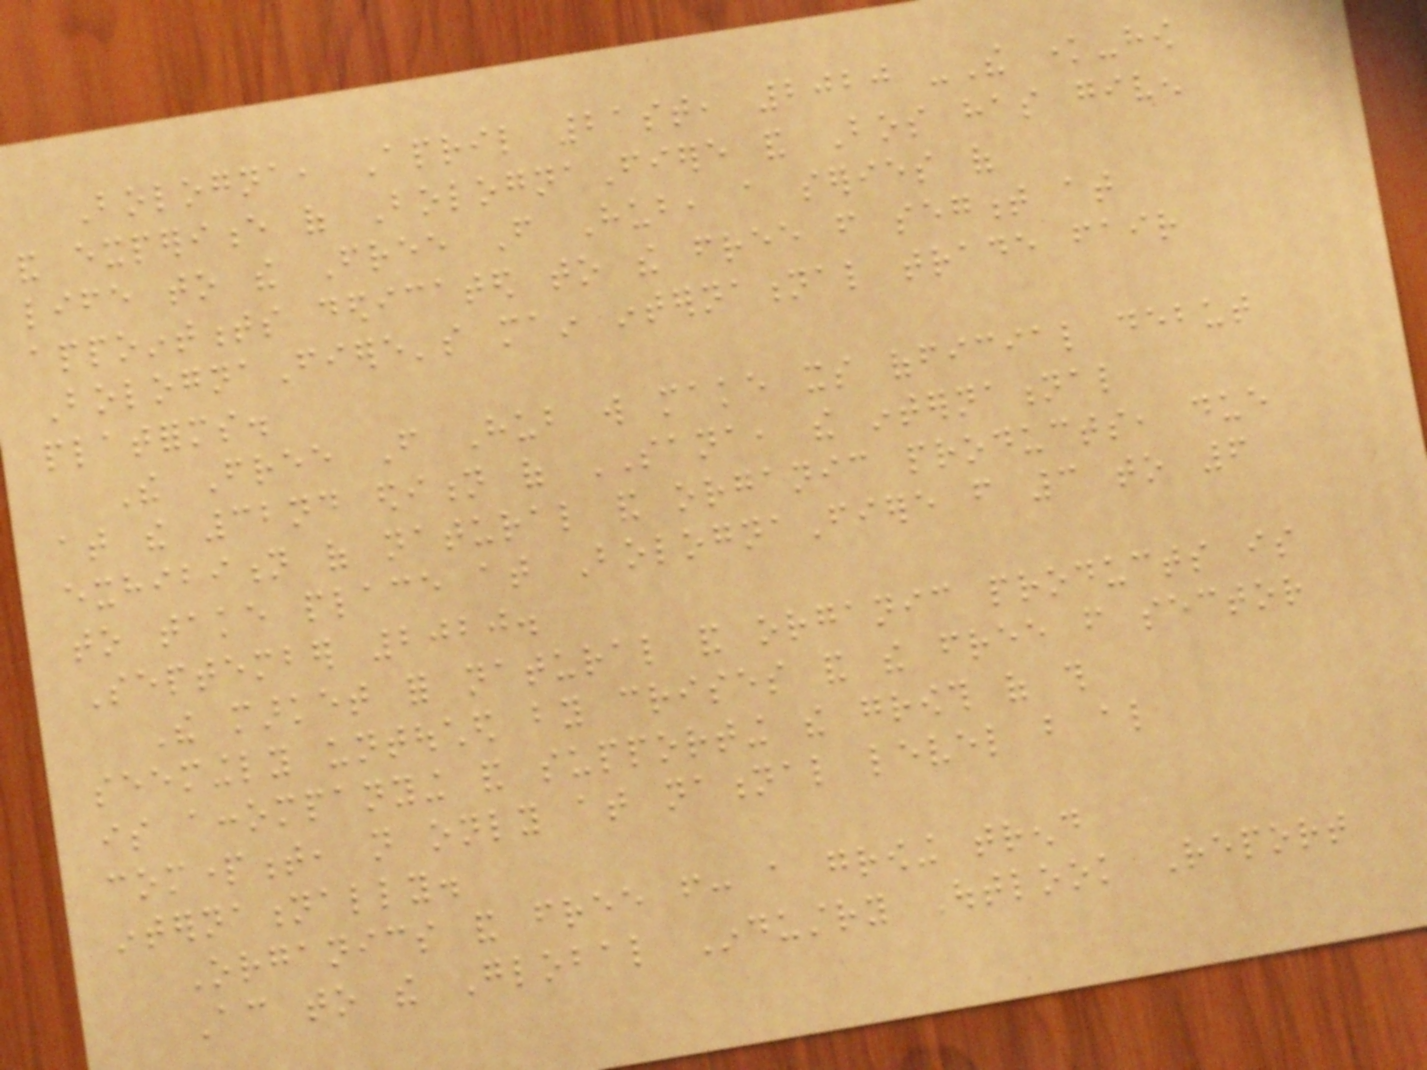Bologna, April 21st, 2020 -The know-how
and experience of BolognaFiere and Bos has given
life to the Free From Hub, a series of
appointments dedicated to the free from segment at
BolognaFiere's main international trade fair
platforms.
The Free From Hub will make its official debut
at the 32nd edition of SANA, the international
exhibition of natural and organic products, due
to take place at BolognaFiere from 3 to 6
September 2020.
The market for natural and organic products is
seemingly untouched by crises and the free from sector
is accompanying and supporting the growth of this
compartment, not only at national level but also
internationally.
Organics and free from: a growing trend
According to the Global Industry Outlook Report
